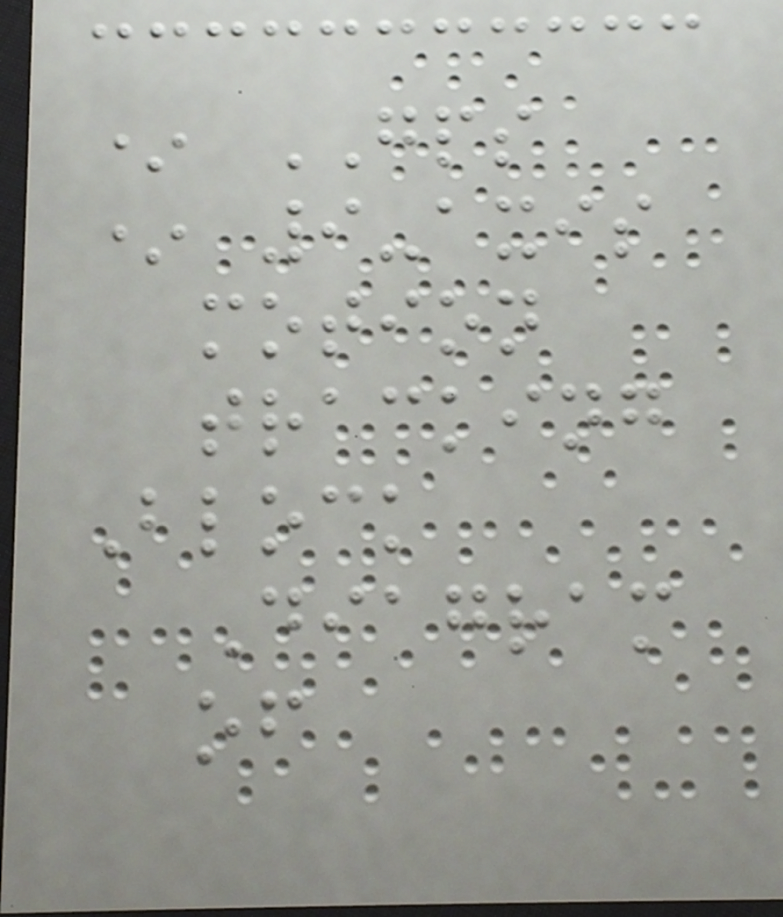* GPS
* 9-axis
motion
tracking
Block
Diagram
of
